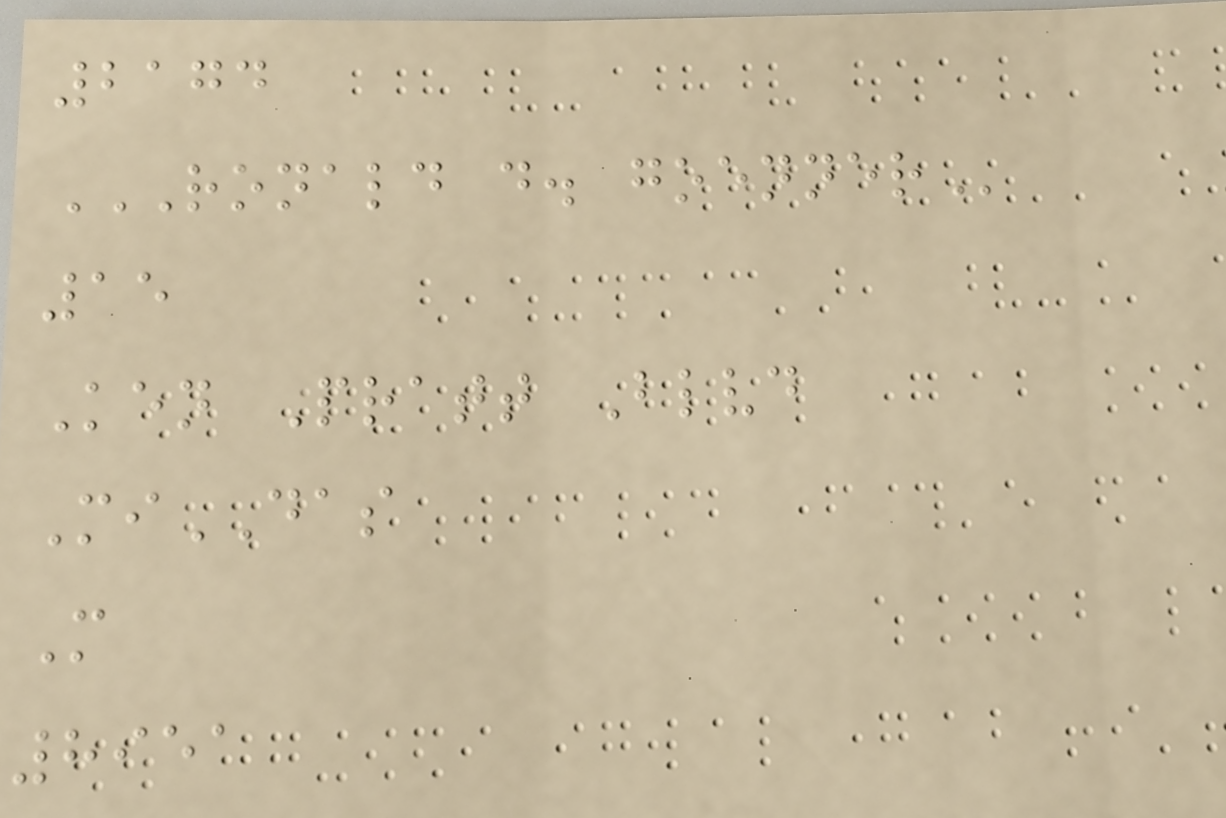2174
RONALD D. GOENNER
15
Ken Pratt Blvd
MiDAS
M
8951
